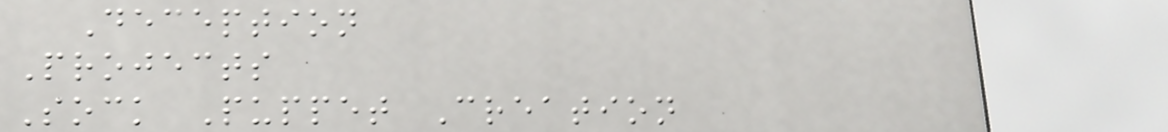Deception
Projects
Sock Puppet Creation
